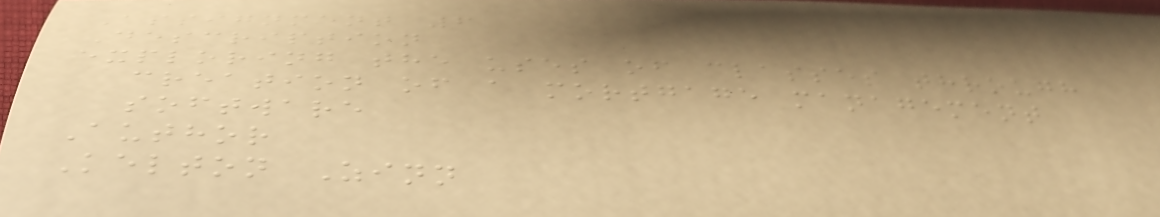Assignment 6
Description
exploring the uses of classes through
creation of a mortgage management
software
Author
Kelton Zinn
